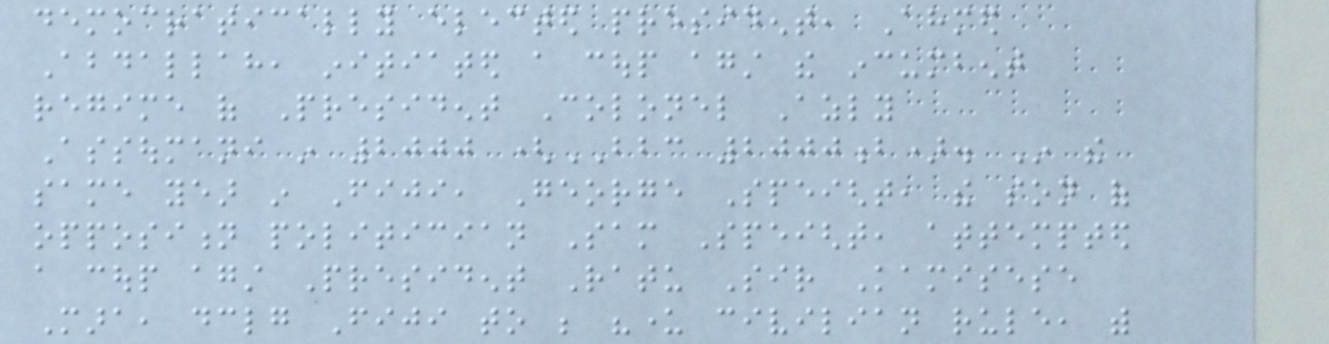democratically elected president, Ahmed
Abdallah, initiated a coup against the incumbent
regime of President Colonel Azly
Assoumani in 2000 (BBC 2000b). In the
same year in Fiji, George Speight, the son of
opposition politician Sam Speight, attempted
a coup against President Ratu Sir Kamisese
Mara, declaring Fiji to be "under civilian rule, with
